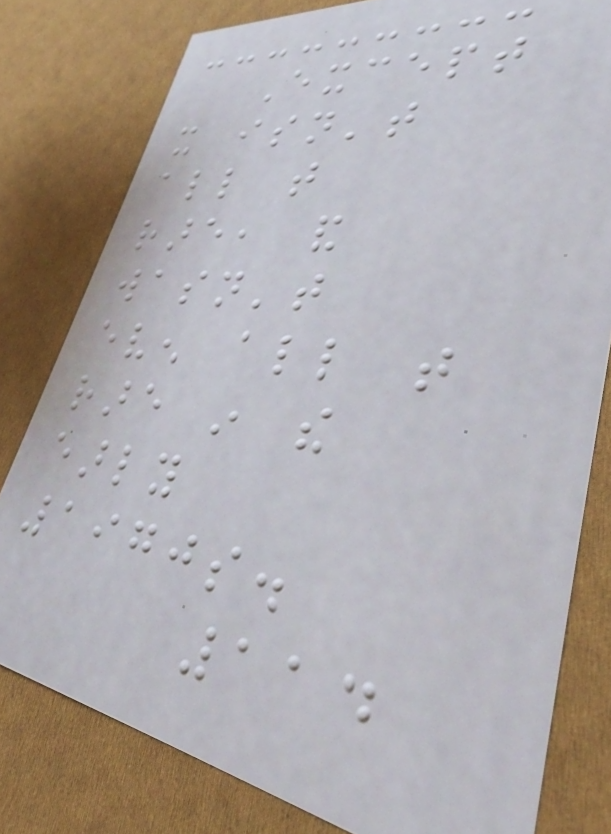Except
it isn't
all that
rare, and
wasn't
even all that
rare in the
early
1970s.
114
